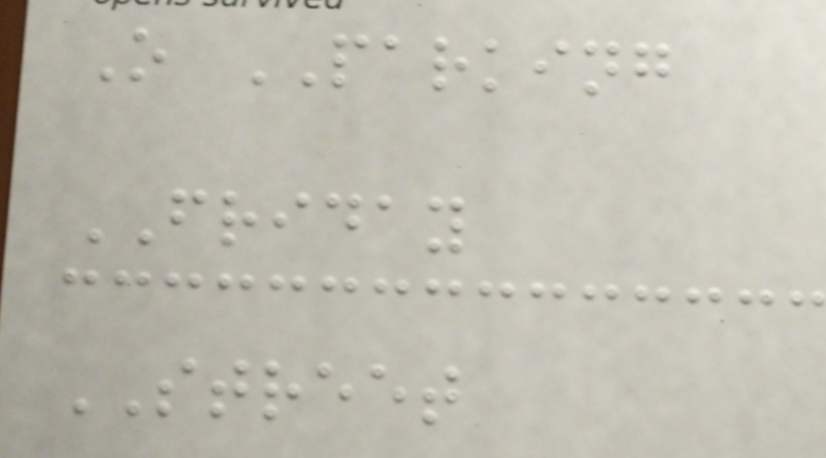O PARKING
FRIDAY
STREET
